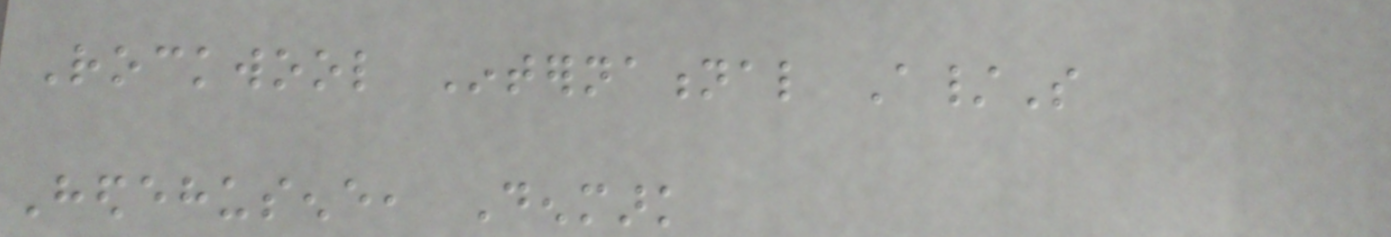Rockwool International A/S
Hedehusene, Denmark
